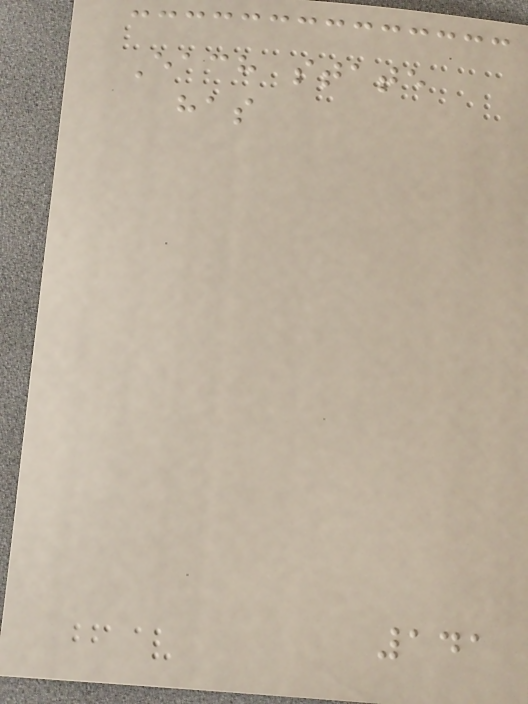Each state
has
141
